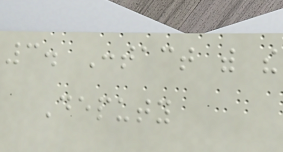3. Contact with the
Deputy
